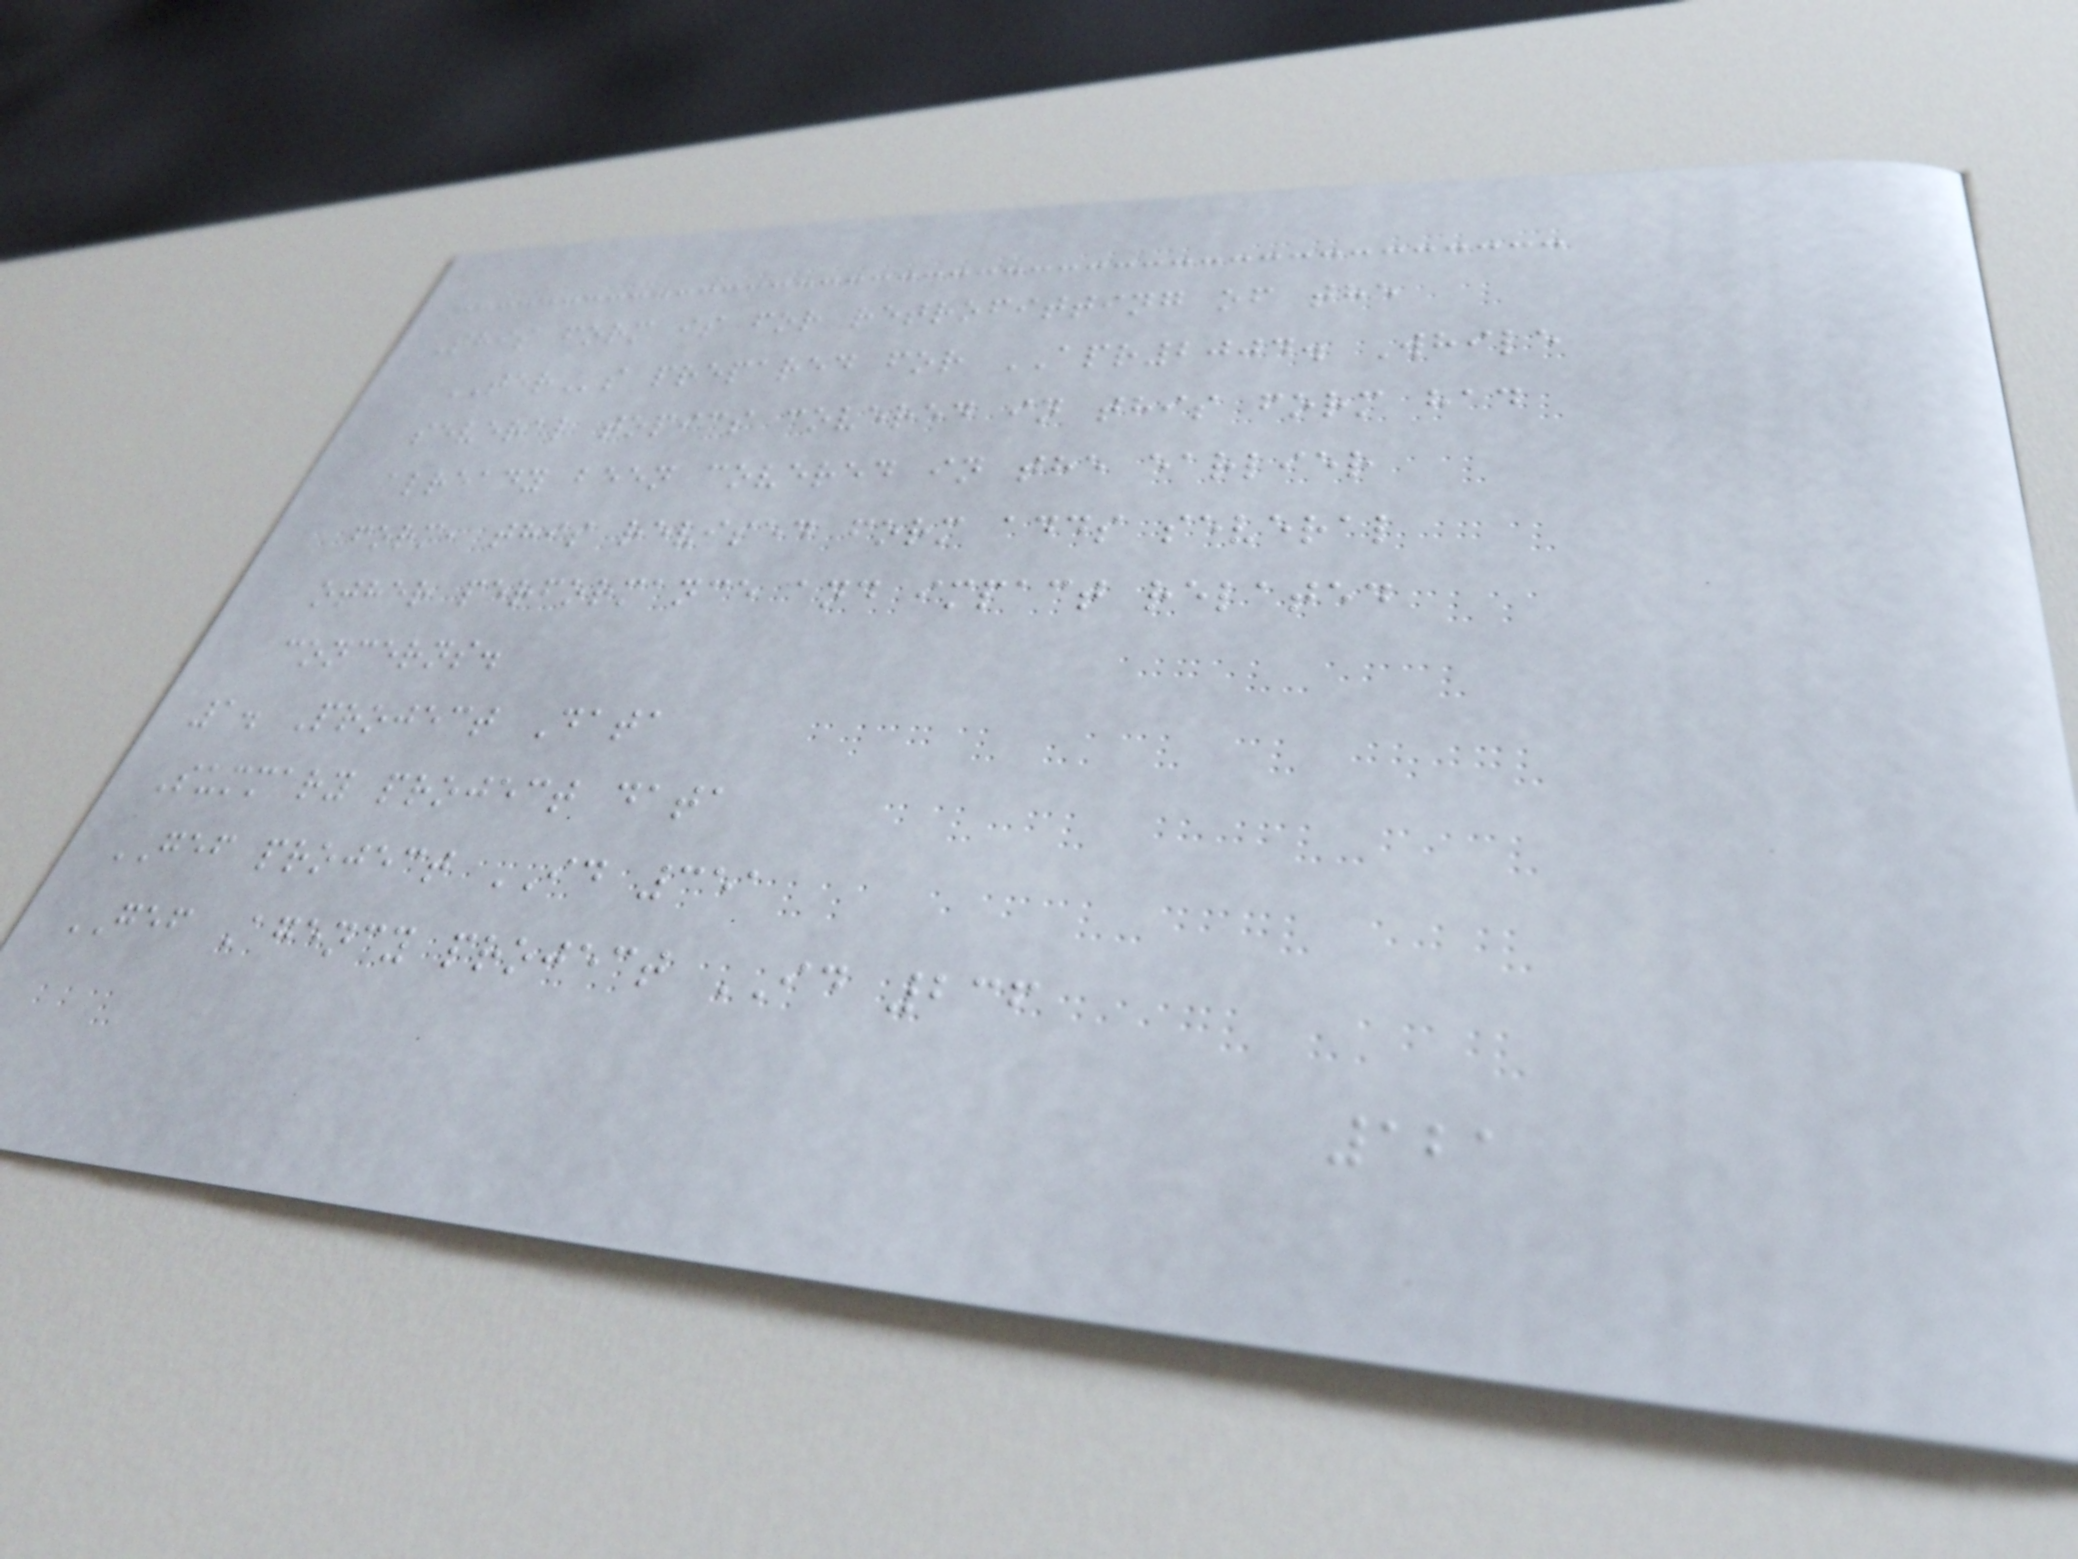This form is for retrofitting of the
TERs prepared for APR2004. While
several topics covered in this form had
already been covered in the earlier
form, this revised form adds several
other performance and impact related
concerns.
1. Project Data
Summary project data
GEF project ID 351
GEF Agency project ID 236
121
